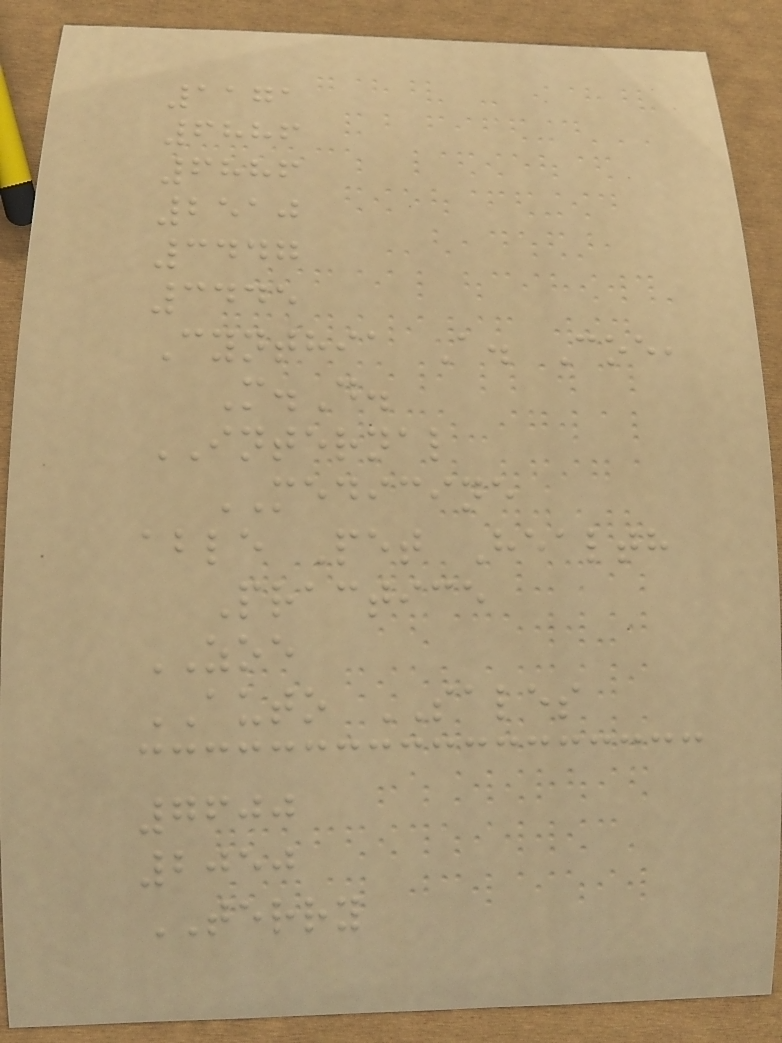1171
6886
6886
2510
3447
3445
Cynthia A. Coe,
M.D.
INTERNAL
MEDICINE
able Pet Health
Practice
ZOE
AUTO SALES
7600
2050
TERRY
